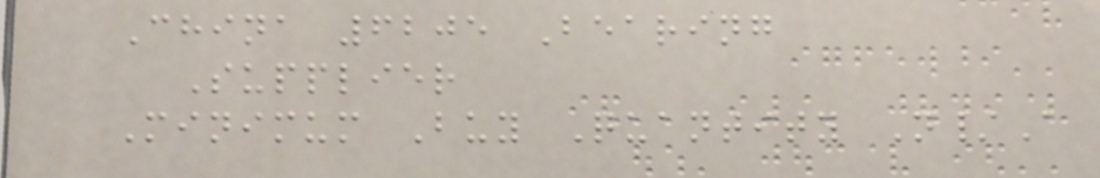China 6205 Bearing
Supplier
Minimum Buy Quantity N/A
